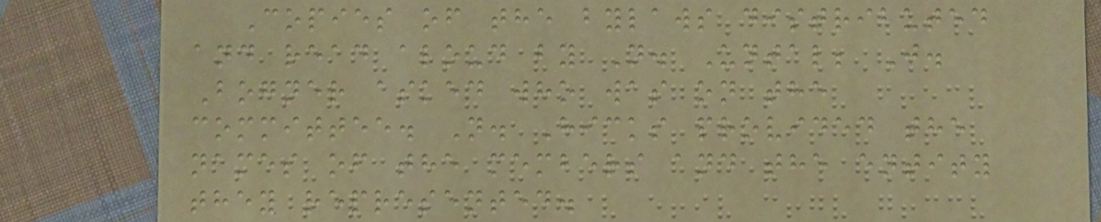Copies of the bylaws distributed
and read aloud by N. Untal; J.
Bogner asked who was on the
committee. N. Hicks provided the
names of the members and the entity
they represented.
